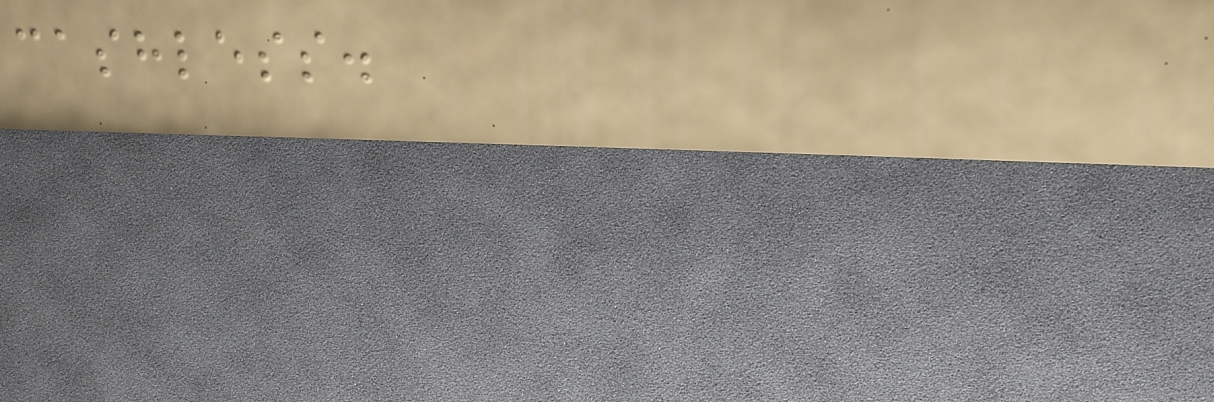cashless.
